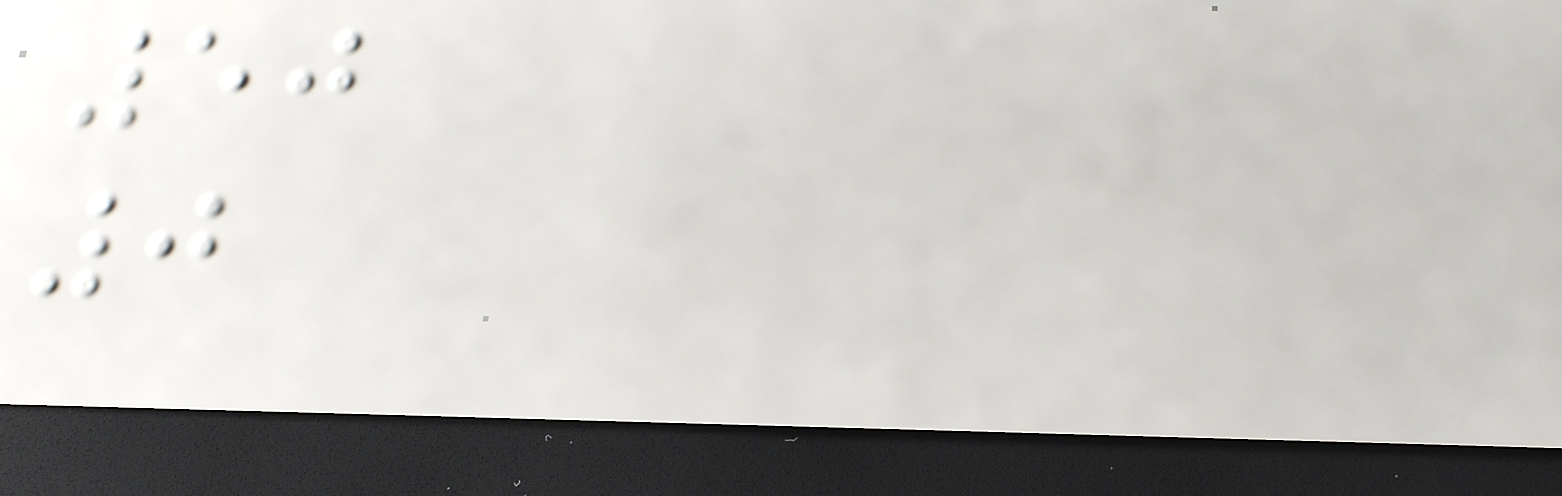50
0
